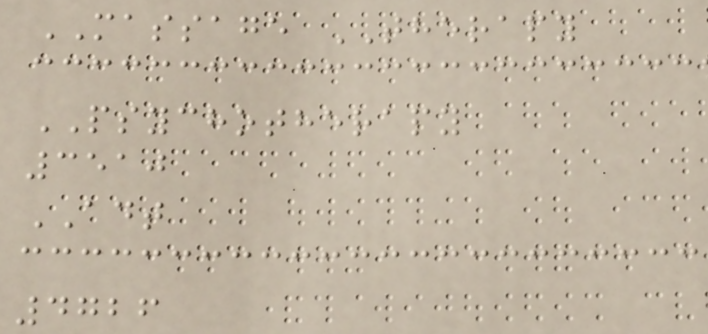MASSAGE THERAPY
PSYCHOTHERAPY
3510
ADT
4726
